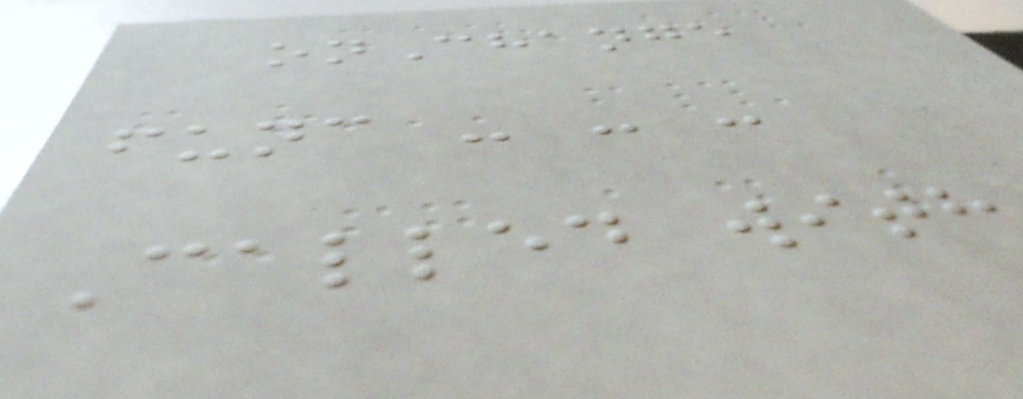onChange
func - - -
Called with
